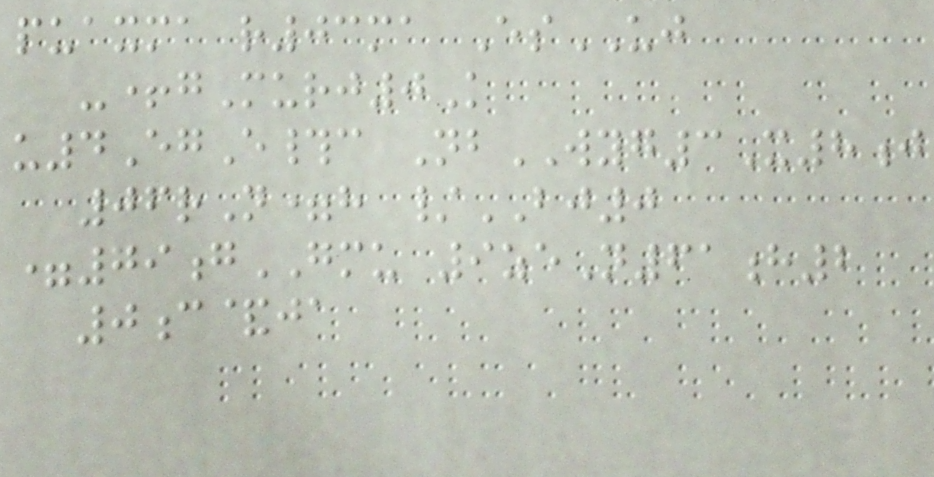puaxma r03ma EsUJ
-+gMurj0K
u4EgE#c NbWYG3X8j
06rN=h /BJ0
=79gGMU 9zeN61h2
0c&ja
